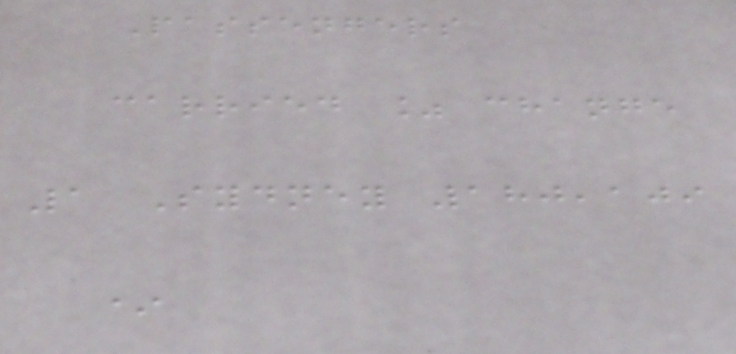Passengers
carried % change
1 Sydney 180,109
*
